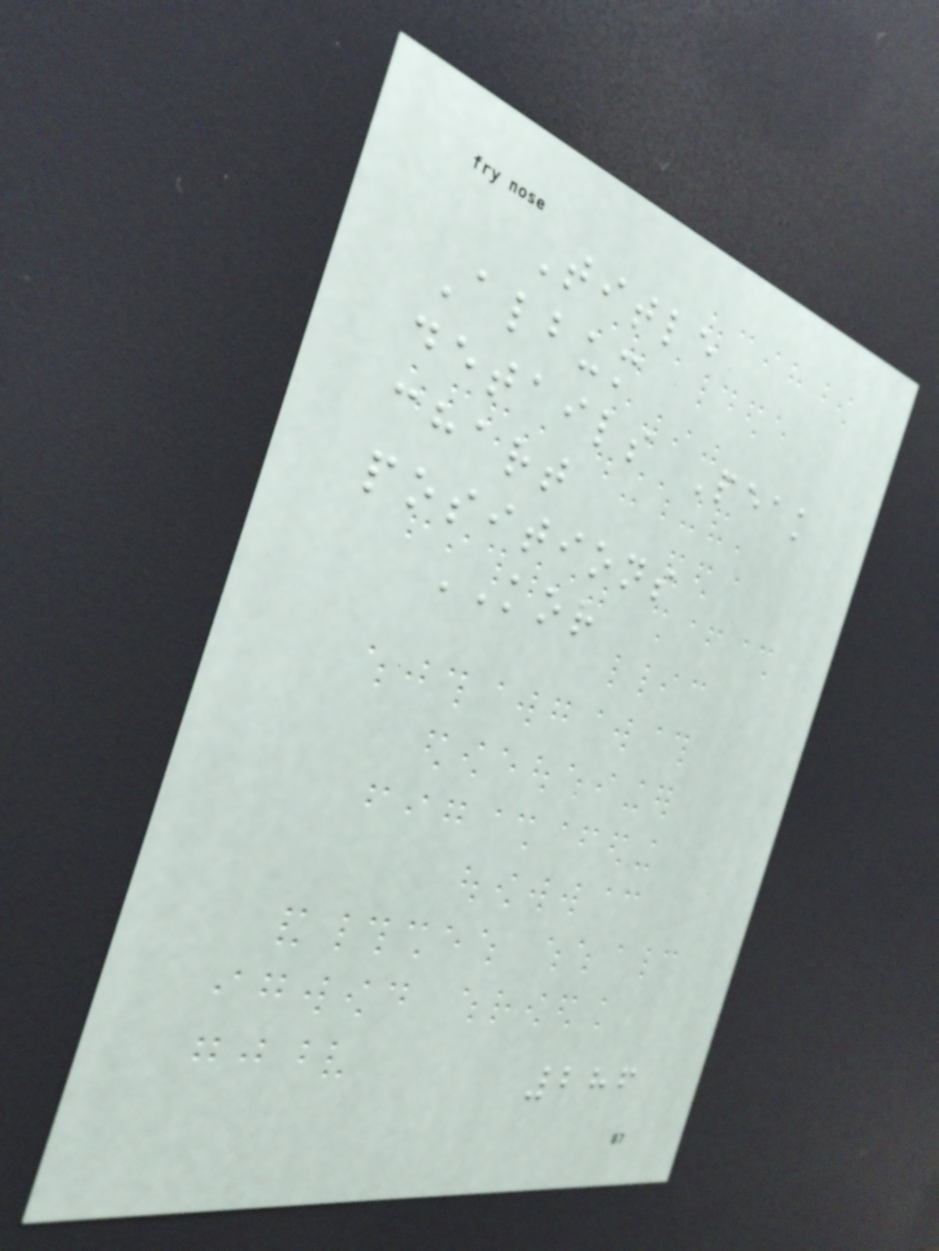Title
Album
details Peak
chart
positions
KOR
286
